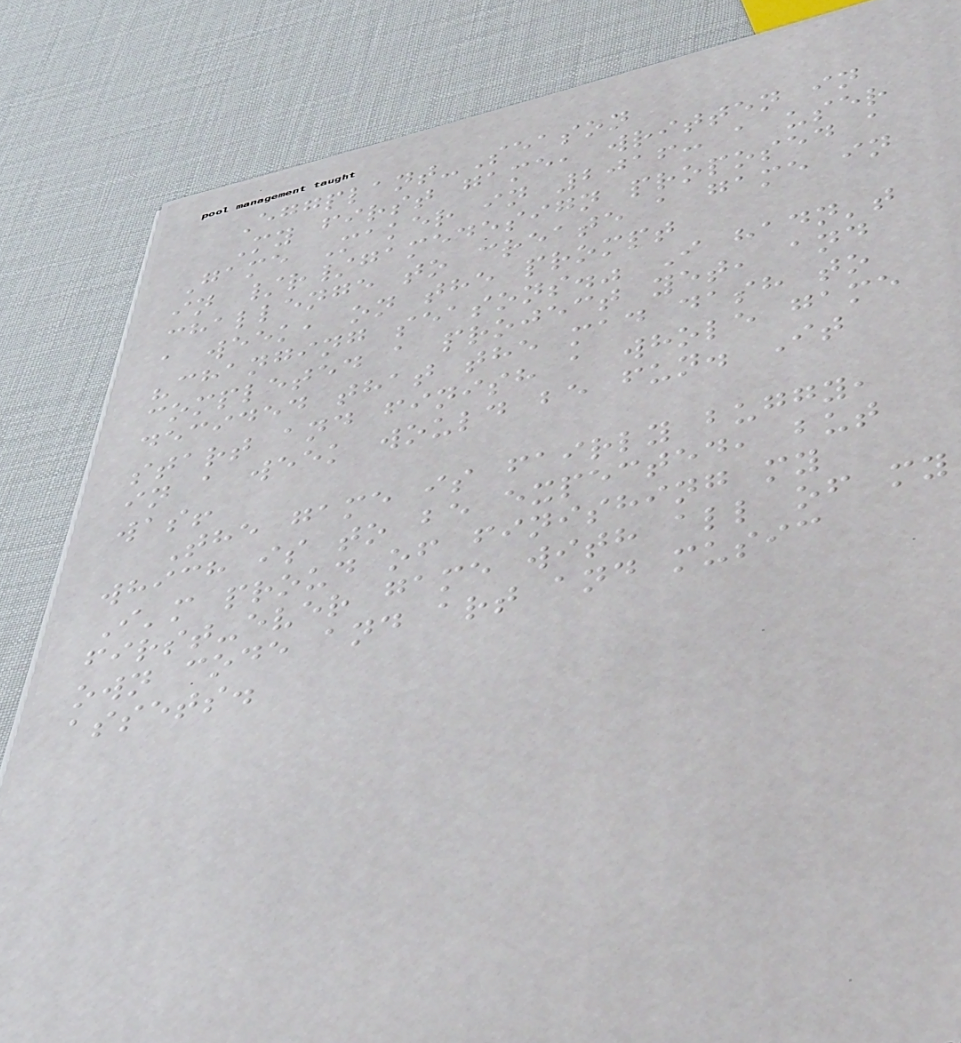Eggplant-Season
My first game, written in
Game Maker in 2016: a user
in /r/gamedesign proposed a
challenge to create a game in
a week, on the prompt
"changing seasons." I hadn't
completed a project yet, and
decided that the mad dash to
start and finish a whole game
in a week would be fun. It
was!
The game is fairly buggy,
which is to be expected, but
I'm proud of finishing my
first-ever game with all of my
own code and art and music
assets.
